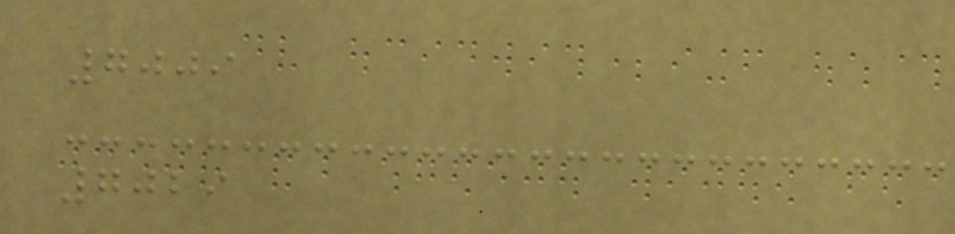7009
7029
